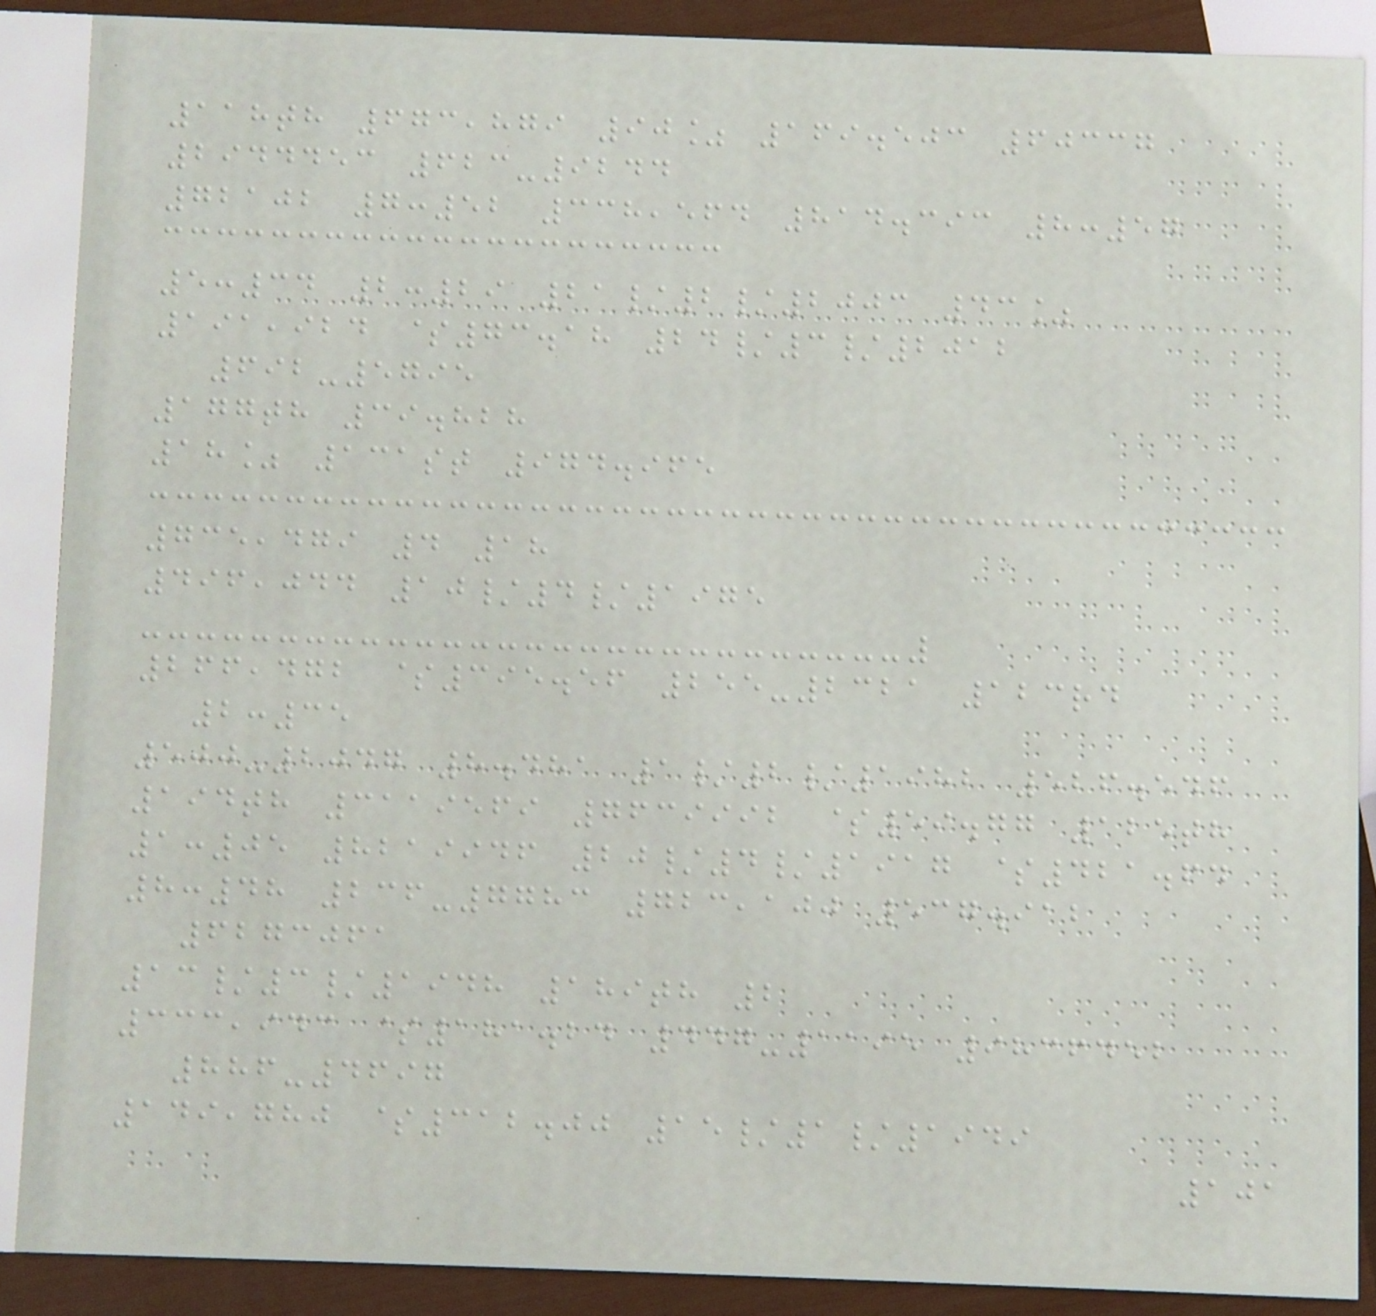118th 673,879 90% 169.503 60337
2944453 623-9244
72102 7:52 338,564 814.393 8:57
5:34 2:29 21/2/2003 43%
191,924 $73.18 24/3/2012
692-5795
177th 39.828
18% 131st 974.965
735,479 4 18
496,044 10/4/1975
266,472 $395.56 255-2321 123rd
2:35
500-2047 8.481 1/2/1982 526.546
194th 3119569 7639992 $59.77 125th
1:05 8219946 20/4/1917 $421.64
8:48 236-7783 723,100 537.912
6273061
13/3/1948 189th 2
333,943 $181.24 447-1195 9836452
886-4697
149,780 $312.00 15/1/1949
101
